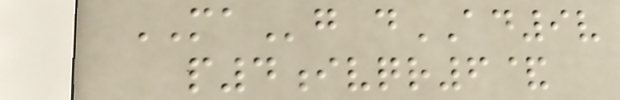MAg dAD9v
p4ivqr6&
